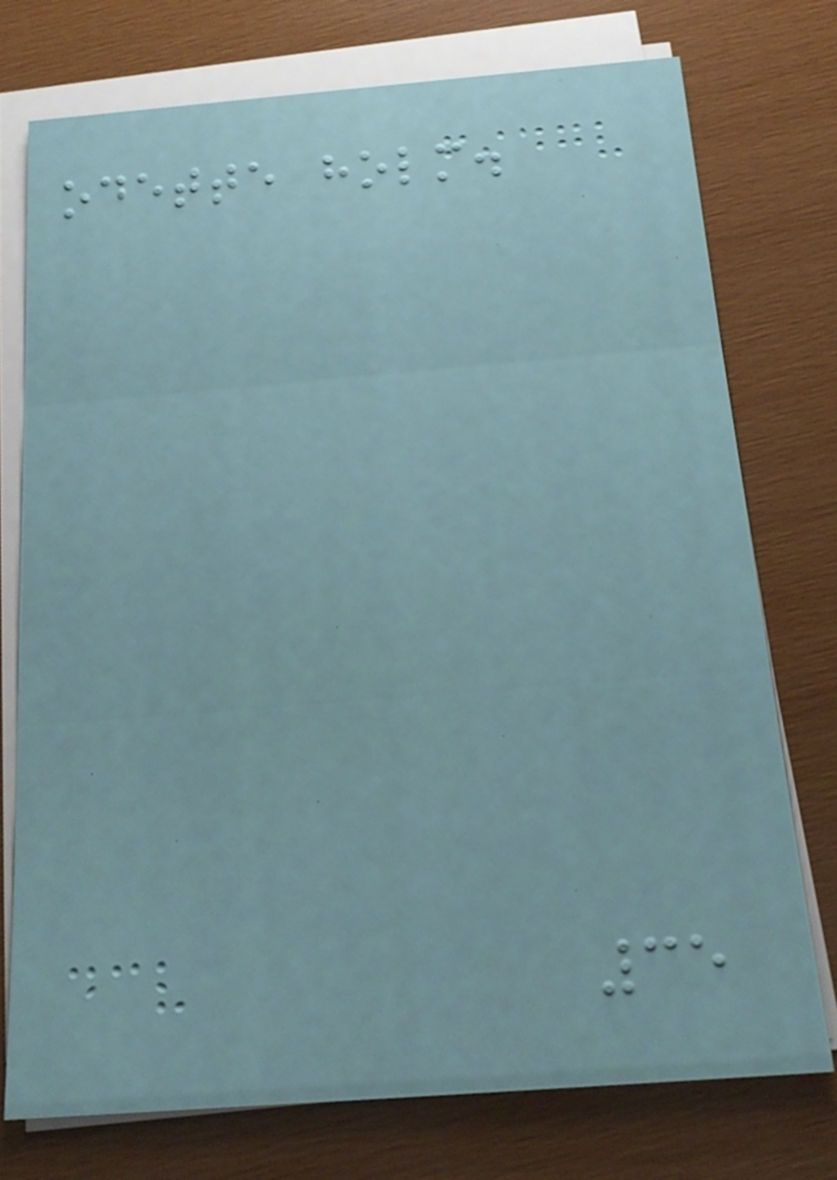odette holm.
35
